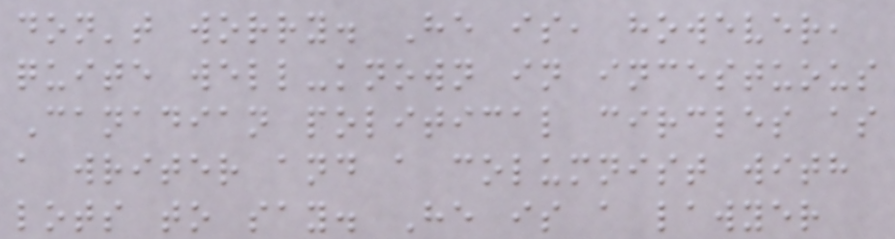don't worry. He is, however,
quite well-known in incestuous
Canadian political circles as
a writer and a columnist with
lots to say. He is a lawyer
